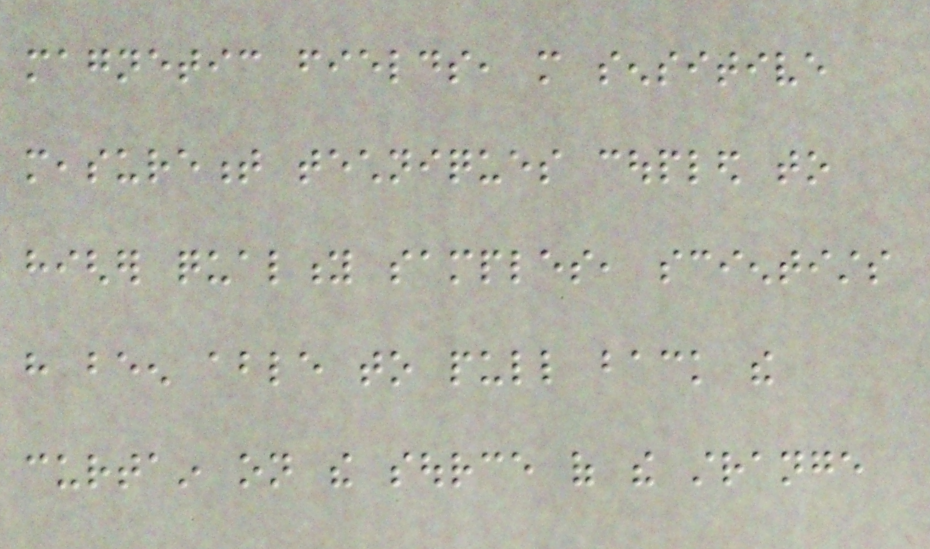magnetic fields, more sensitive
measurement techniques coupled to
higher quality samples, scientists
have been able to pull back the
curtain on the source of the strange
